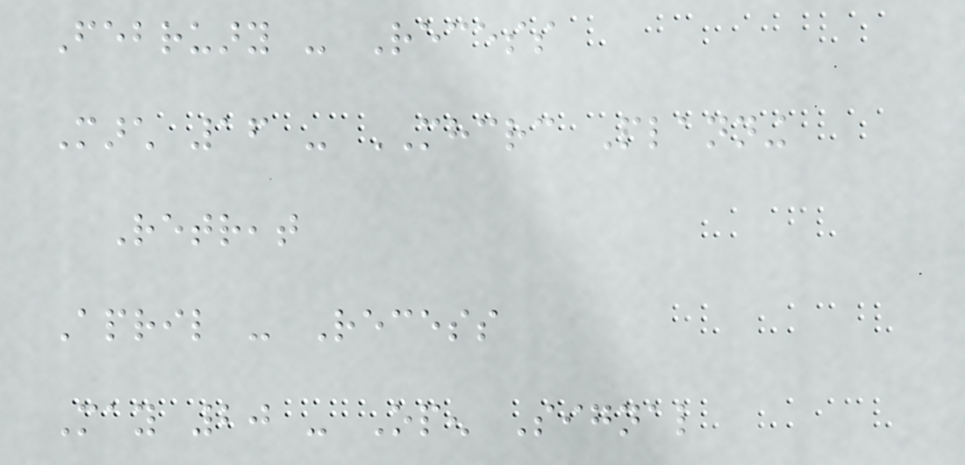February - Recess
March 16 - MHCRC Planning
Retreat
April - Recess
May 20 - Open Signal
